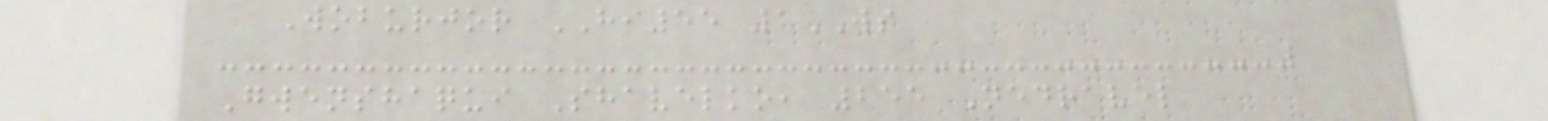Woburjor HI55 1WS
Gwenshaqui Shavelko, 255 Nedravel
